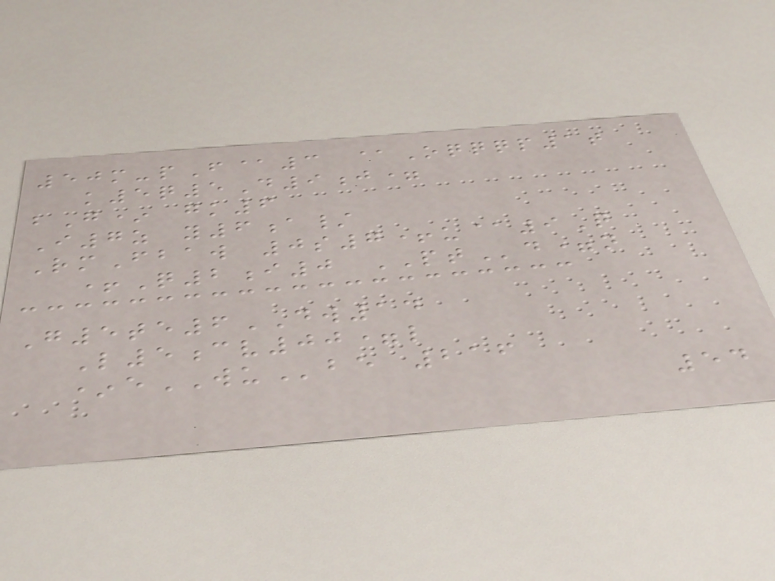50m-pF@3 @Oqqqp1t
k5q5D9j=
bG* gk6
I7z y6a/
RmFbaw 0s7+u@9Q
+Q2i0 PTd=n
G5te6DW14
L5cv00=l
*eWUbe 216
54
